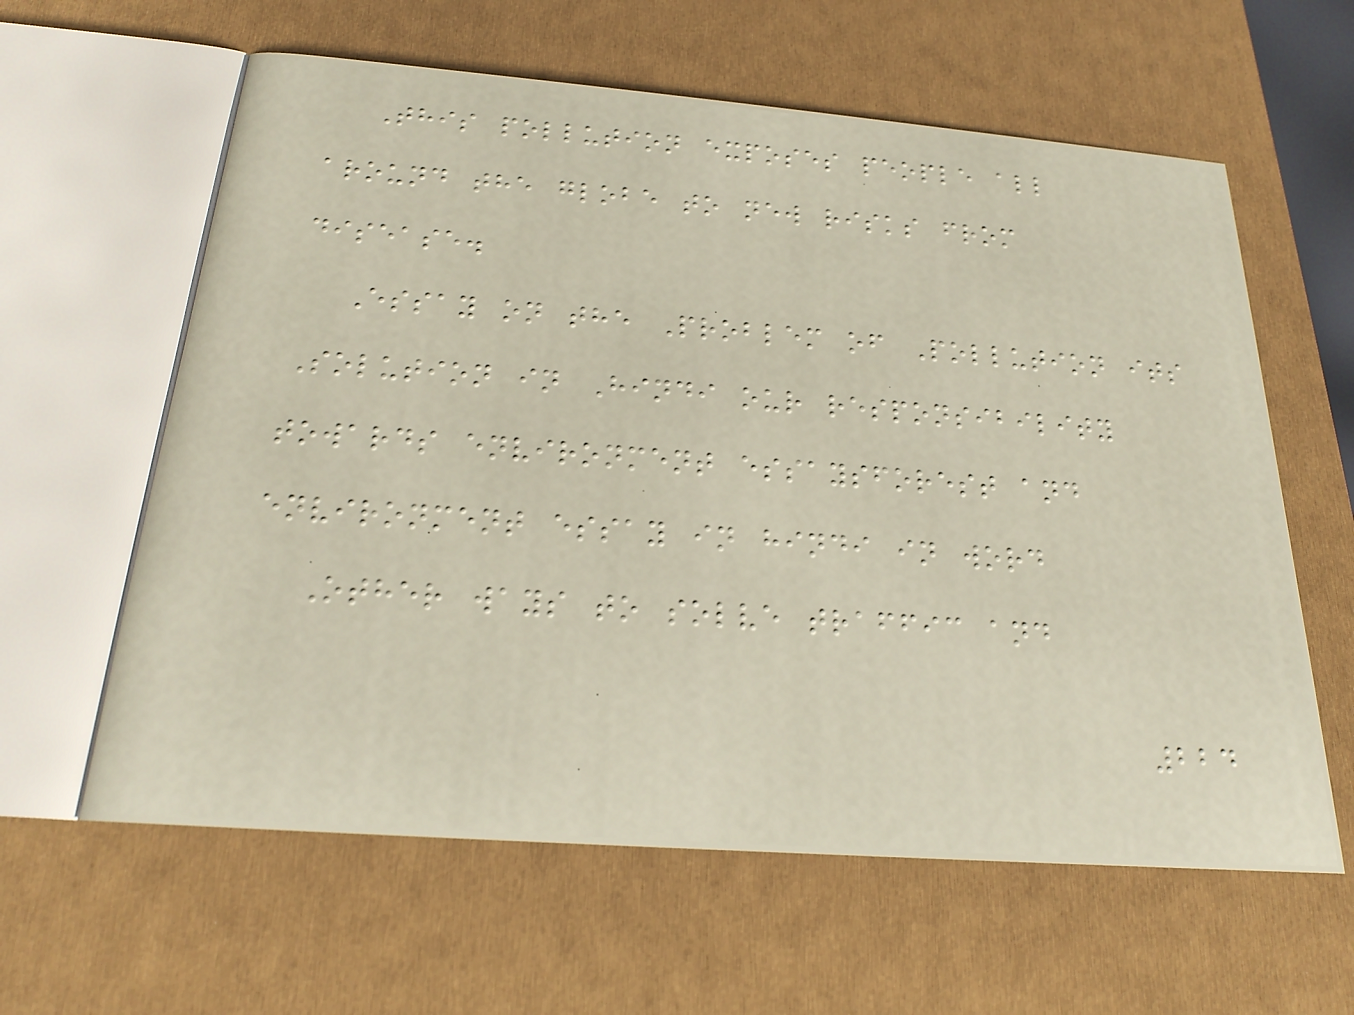This pollution exposes people all
around the globe to new risks from
disease.
Essay on the Problem of Pollution its
Solution in Hindi our responsibility
towards environment essaysforest and
environment essay in hindi in word
Other ways to solve traffic and
224
